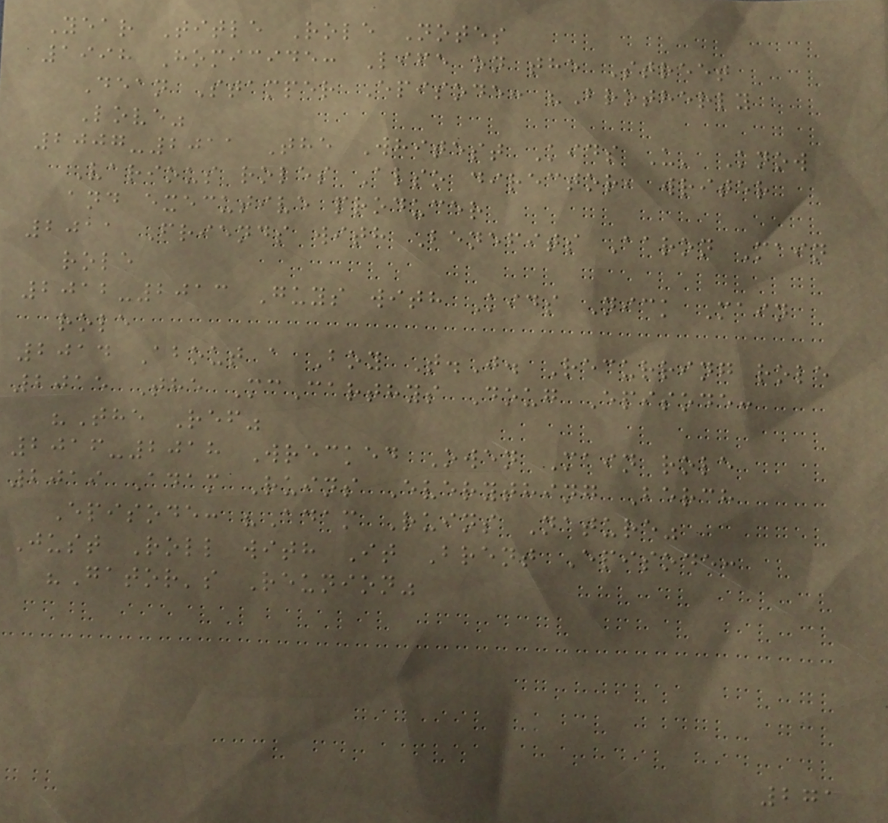Year Title Role Notes
1998 Homicide: Life on the Street
Dean Stamper Episode: "Brotherly
Love"
2007-2011 The Whitest Kids U' Know
Various roles Also director, writer
and executive producer
2011 Friends with Benefits Aaron Main
role
2012-2013 Guys with Kids Nick Main
role
2014 About a Boy T.J. Recurring role
2015 The McCarthys Doug Episode:
"The Ref"
2016-2018 Wrecked Owen Main role
2019 Adam Ruins Everything Berch
Episode: "Adam Ruins Nature"
Just Roll with It Brent Episode:
"Gator's Reunion"
271
